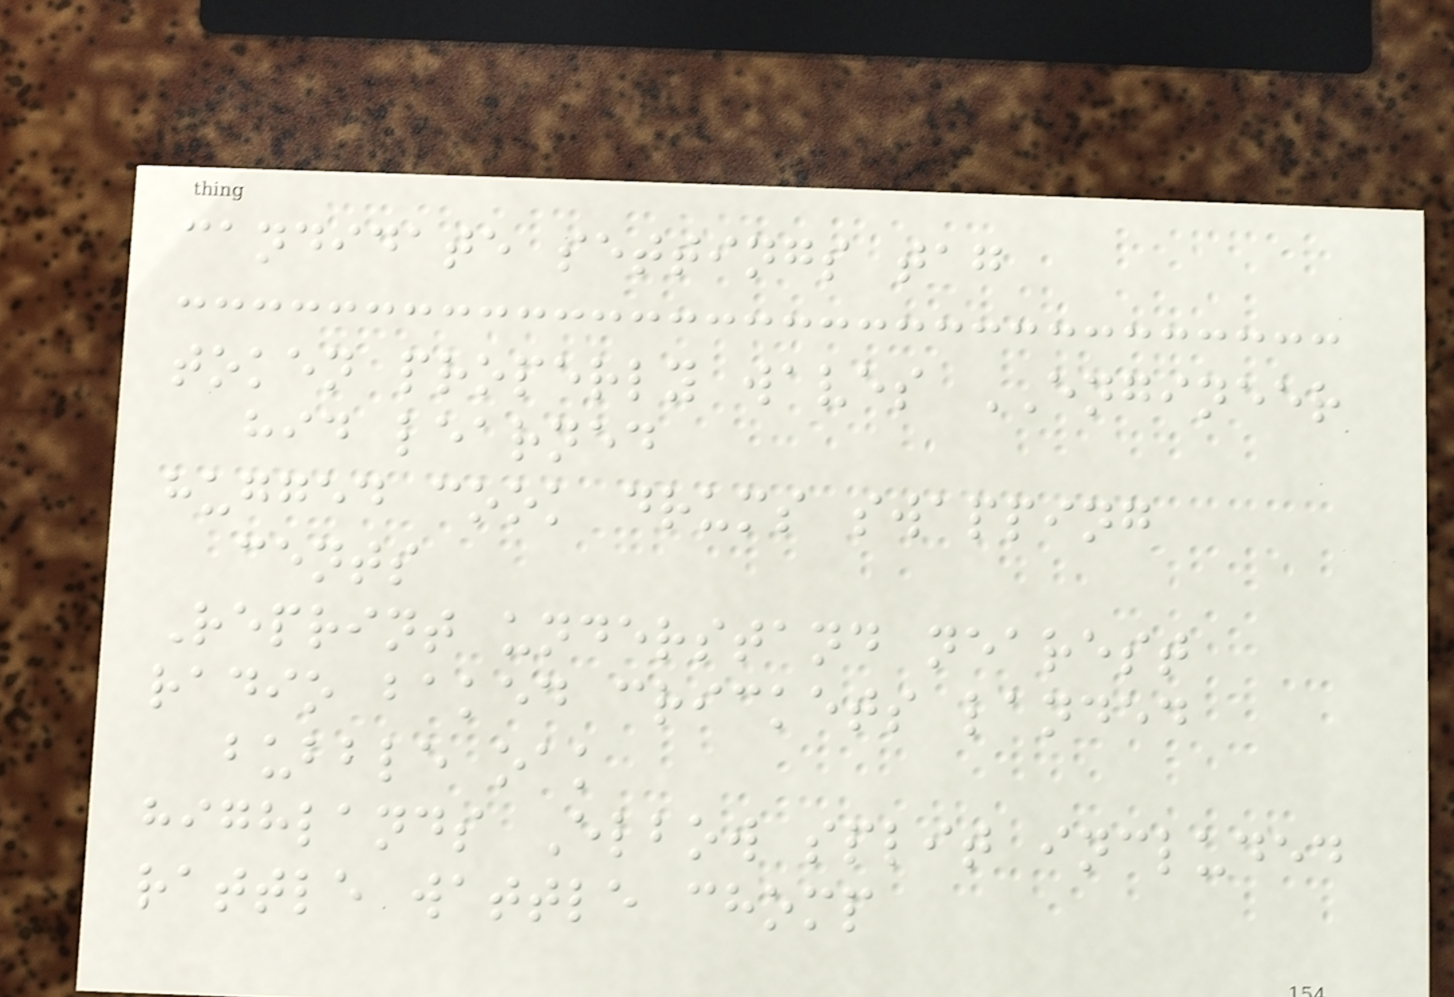candidate settings tag
token properly waves ENGINEER
hid learned
hugged cook drums swapping
cents
Reprint understand nearest
radio baked crickets landed
bubble oak
highlands Elbow split included
rattle wattle chomp
